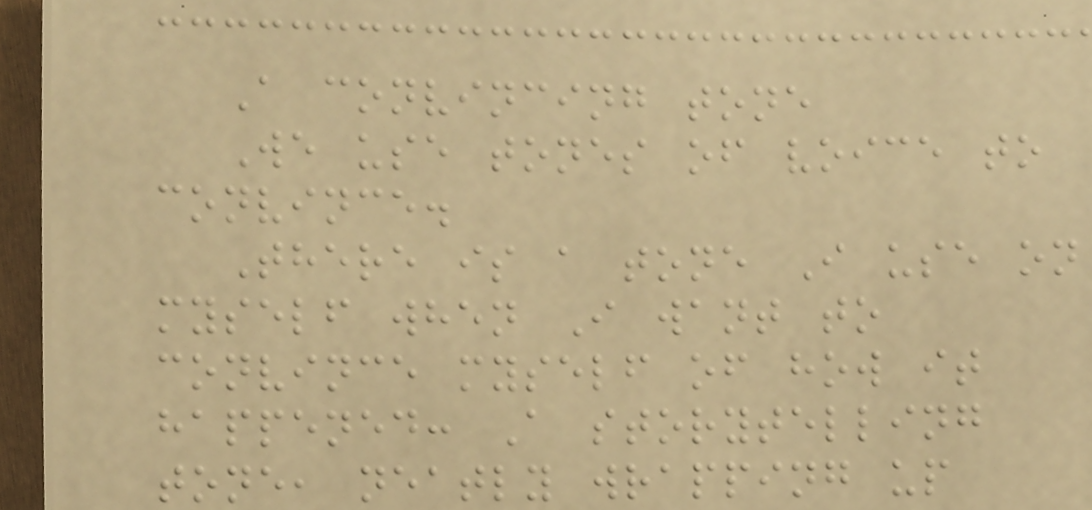A convincing tone
We use tones of voice to
convince.
There is a tone I use on
myself when I want to
convince myself of how it
happened: A storytelling
tone, neatly wrapping up
